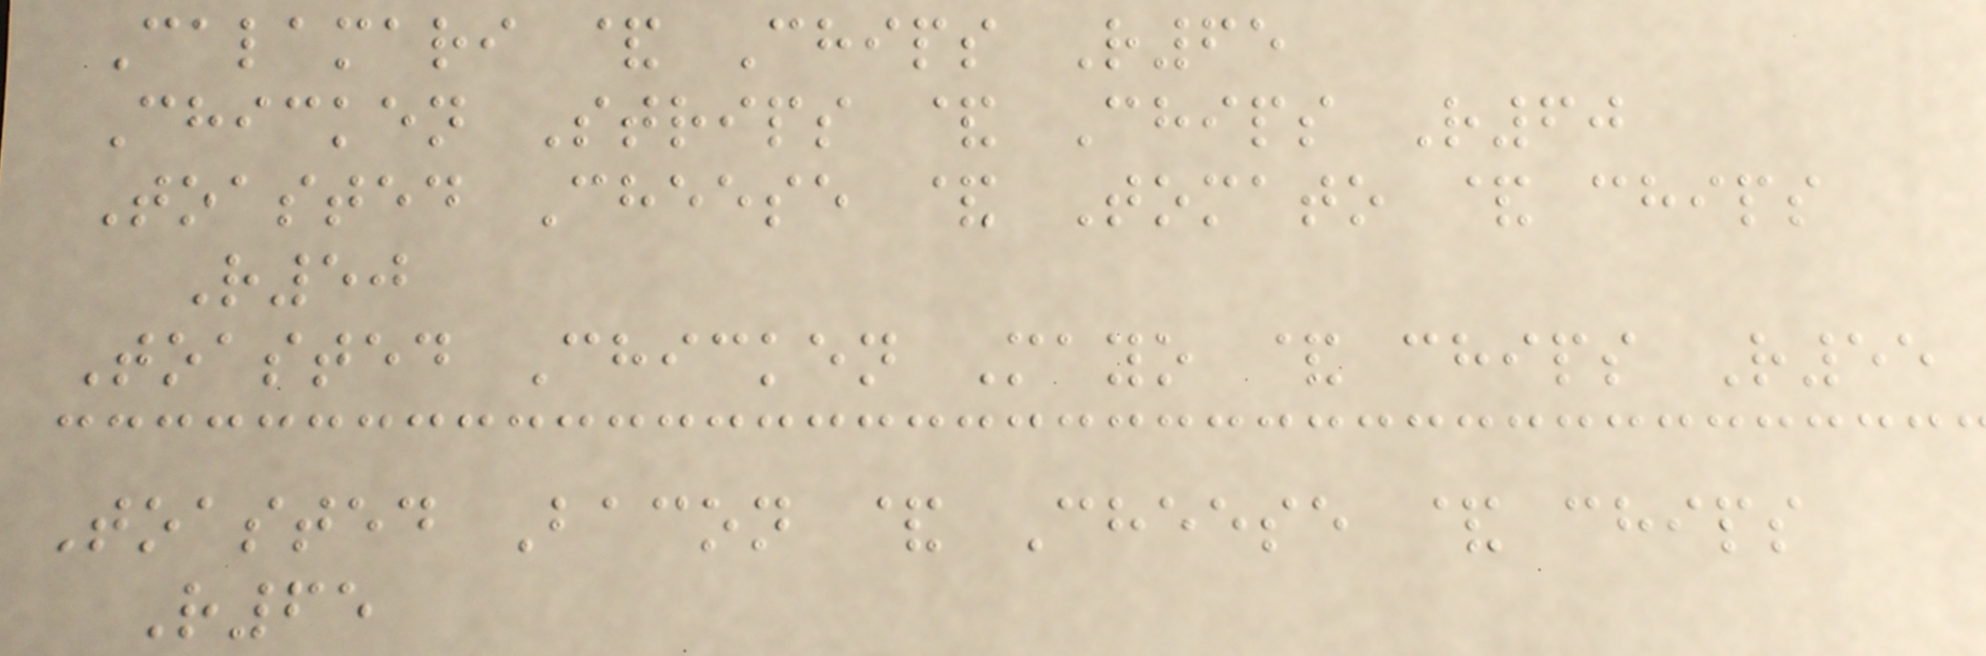Calamari & Chips R65
Chicken Strips & Chips R60
Toasted Cheese & Tomato & chips
R50
Toasted Chicken Mayo & chips R55
Toasted Bacon & Cheese & chips
R65
